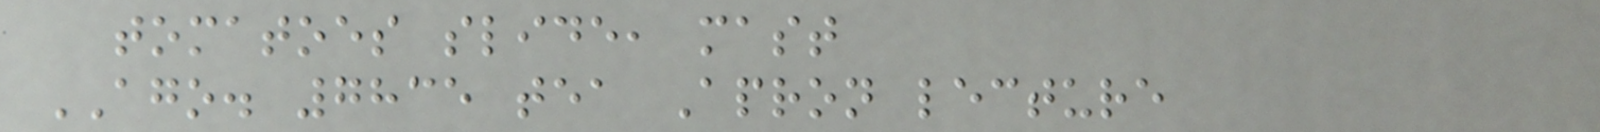tomatoes slide, mast
AGO. 7835 tea Apron lecture
